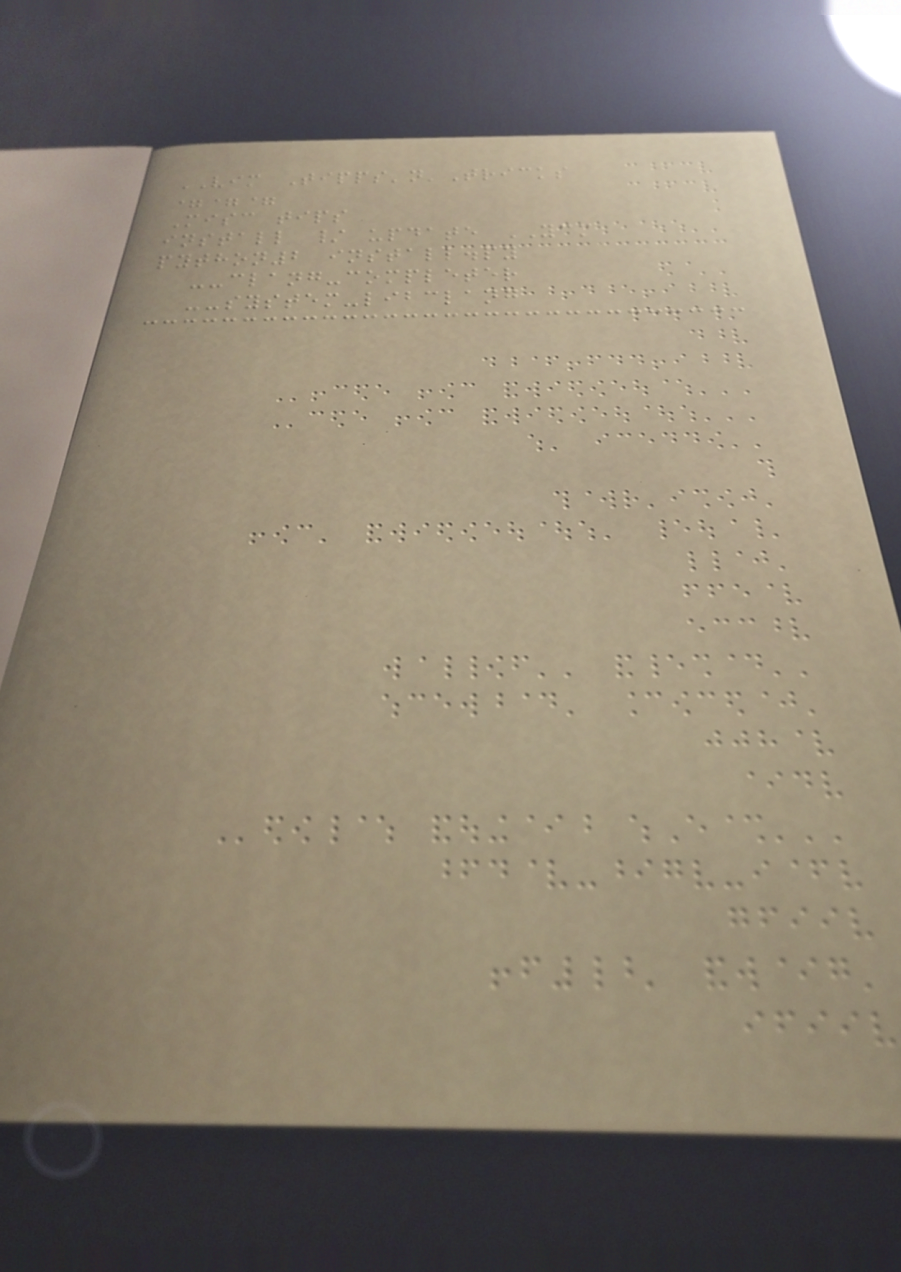VIM Tipps'n'Tricks
===
Misc tips
install / update YCM
python2 install.py
--clang-completer
--system-libclang
